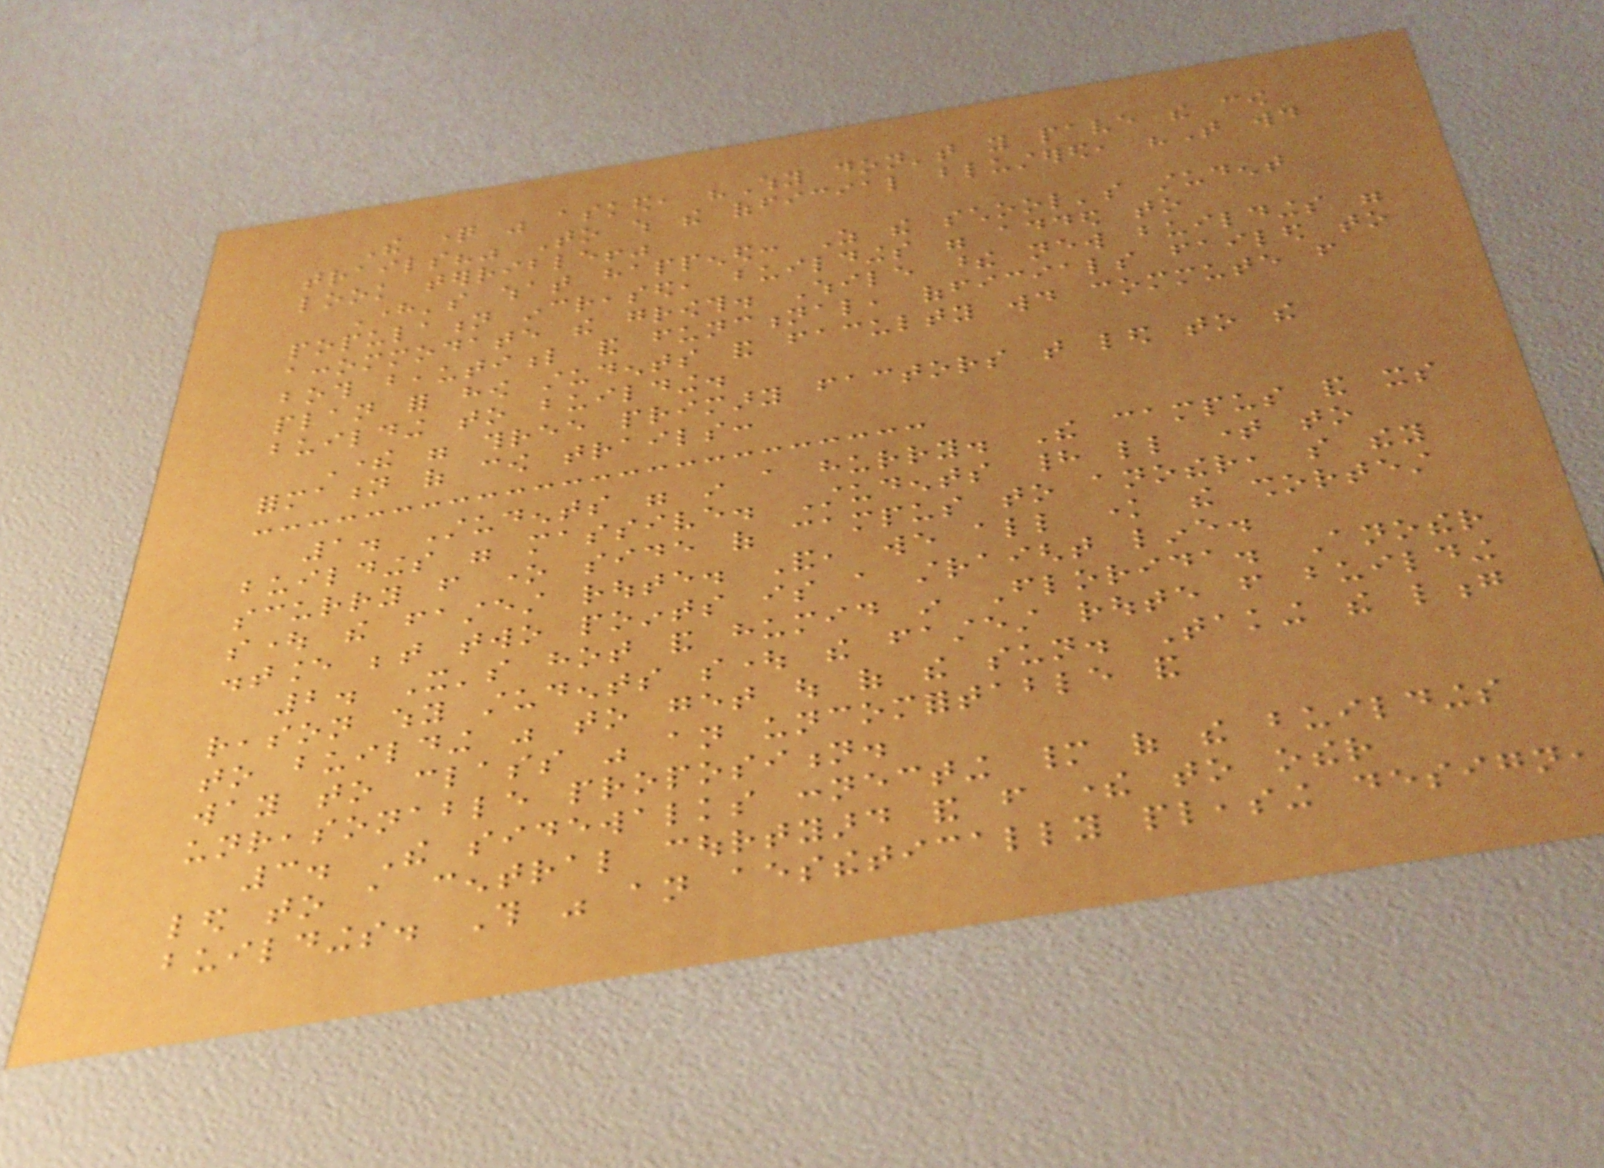The question was asked, "Why don't you pave the cow
trails?" To which the official blustered, "That would
look terrible!"
Here's what happened: As the school's student
population increased, buildings were added to
accommodate the growth. While these new buildings were
both beautiful and functional, officials failed to
plan for how students and faculty would commute from
building to building.
There were three primary factors that led to the
formation of cow trails:
1. Students were in a hurry. The campus and its
buildings were massive. Students had little time to
scurry from one side of campus to another, so they
sought the fastest route. And, we all know the shortest
distance between two points is a straight line.
2. It's hot and humid in Florida. Another
reason why students sought the fastest route from building
to building was to get out of the sun. Taking the long
way to class was an uncomfortable and
unreasonable proposition.
3. The sidewalks connecting many of the buildings
led to a central courtyard and from there to other
buildings. This was an aesthetically pleasing design,
